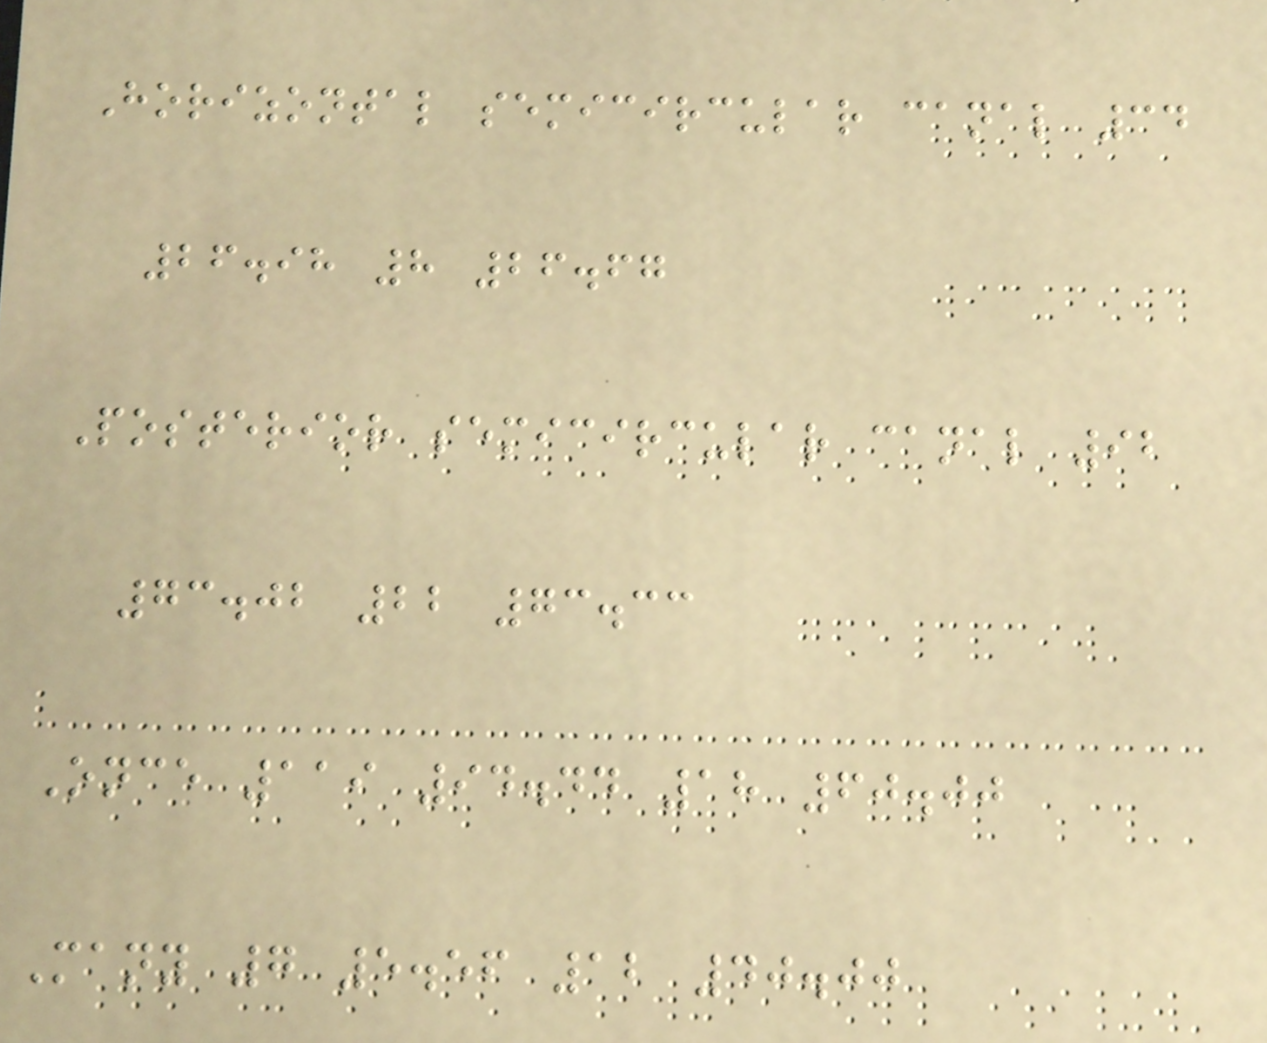Horizontal semicircular canal 34
26.98 8 26.67
Posterior semicircular canal 92
73.02 22 73.33
Once 119 94.44 18 60.00
Many 7 5.56 12 40.00
